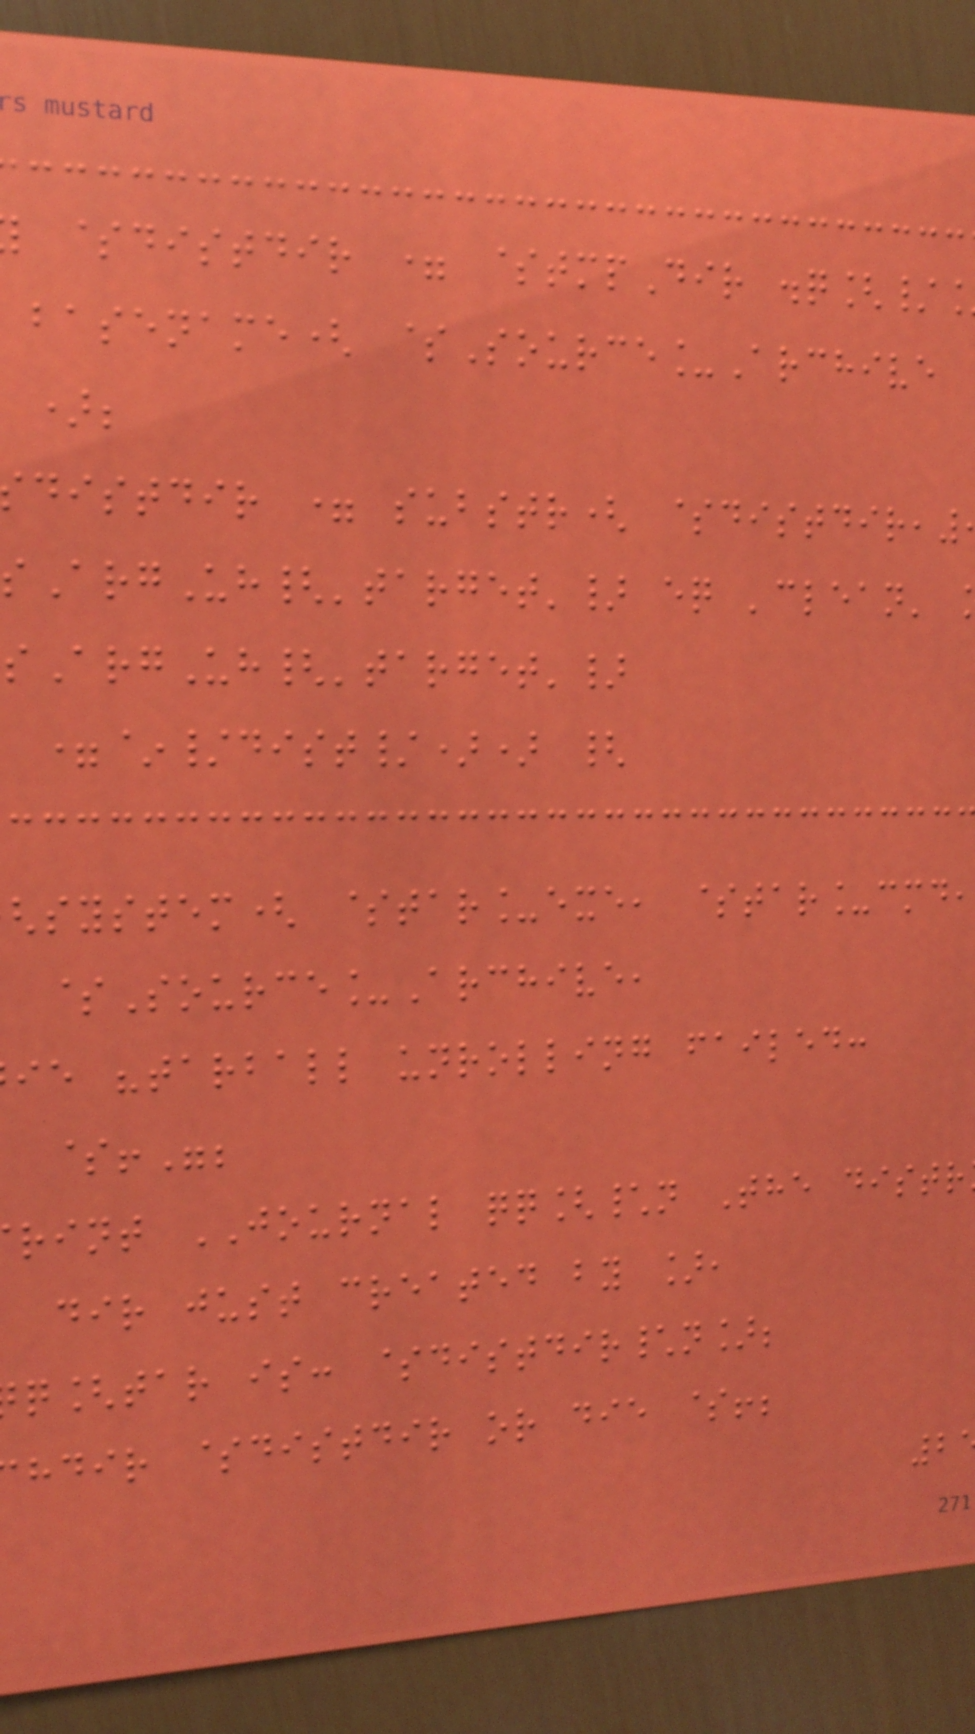$distdir = $tmpDir .q[/
basename( $Source_Archive
);
distdir = substr( $distdir,
ArgUh{'target'} eq 'clean'
ArgUh{'target'}
=~/dist/)) {
system( $tar_exe, $tar_cmd,
$Source_Archive,
ie "tarball unrolling failed:
$!";
rint JOURNAL qq[\n The distr
dir just created by ],
q[tar is: $distdir\n];
hdir $distdir or die $!;
